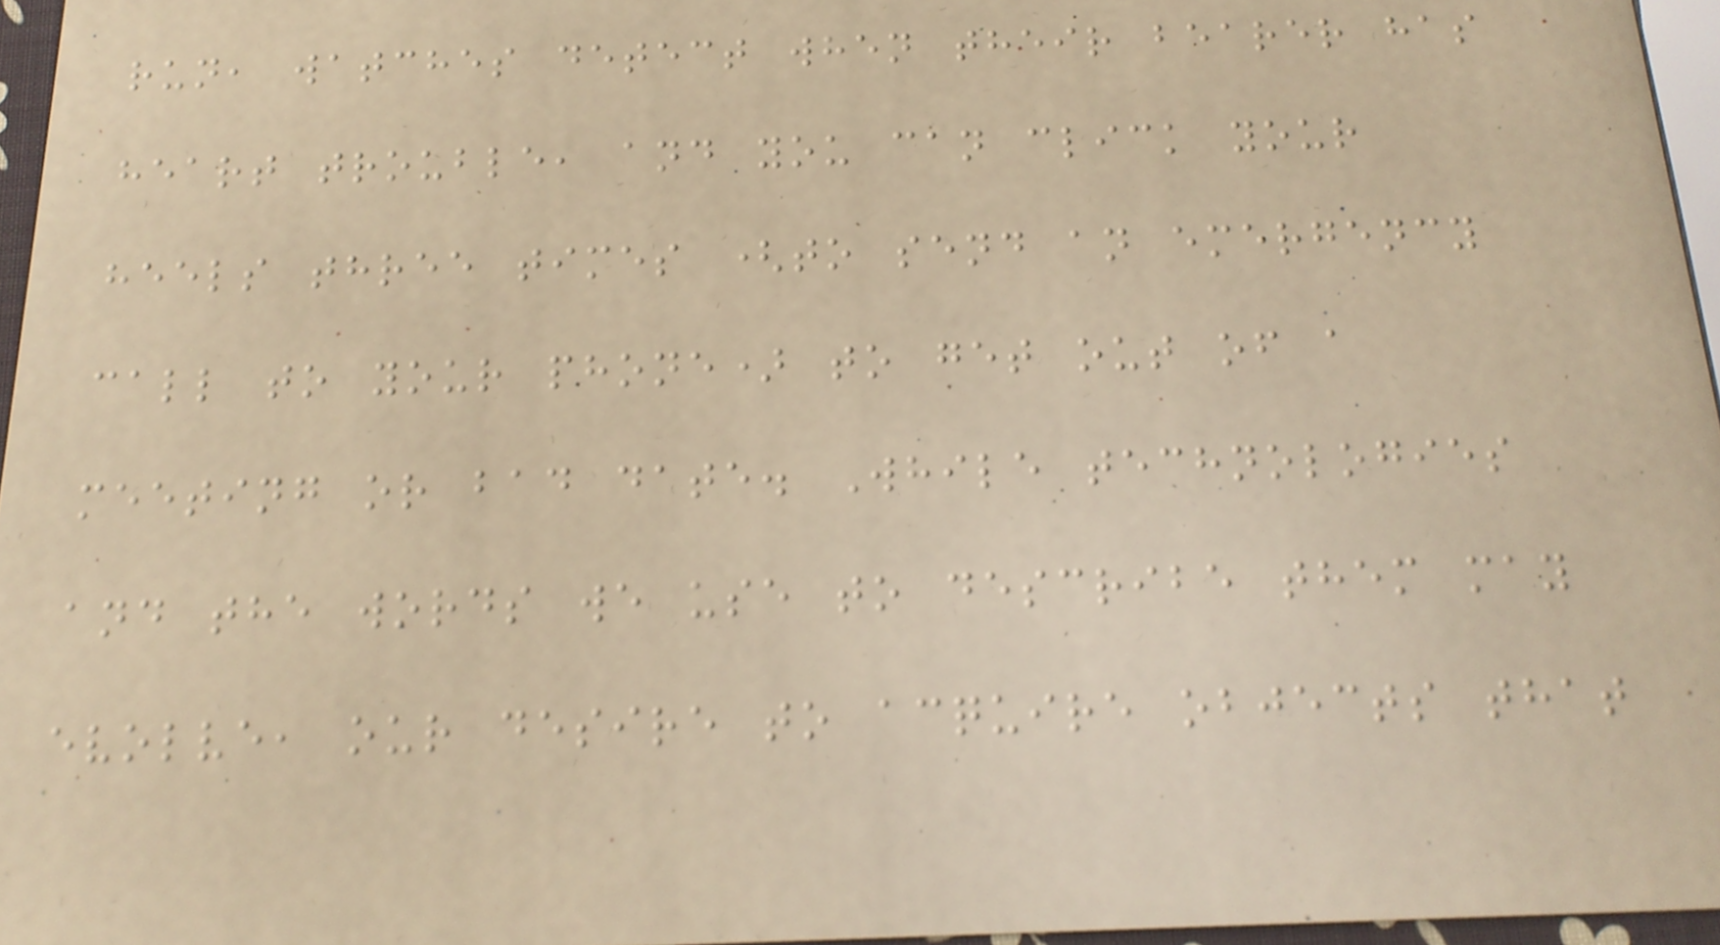run, watches detect when their bearer has
heart trouble, and you can click your
heels three times (to send an emergency
call to your phone) to get out of a
meeting or bad date. While technologies
and the words we use to describe them may
evolve, our desire to acquire objects that
